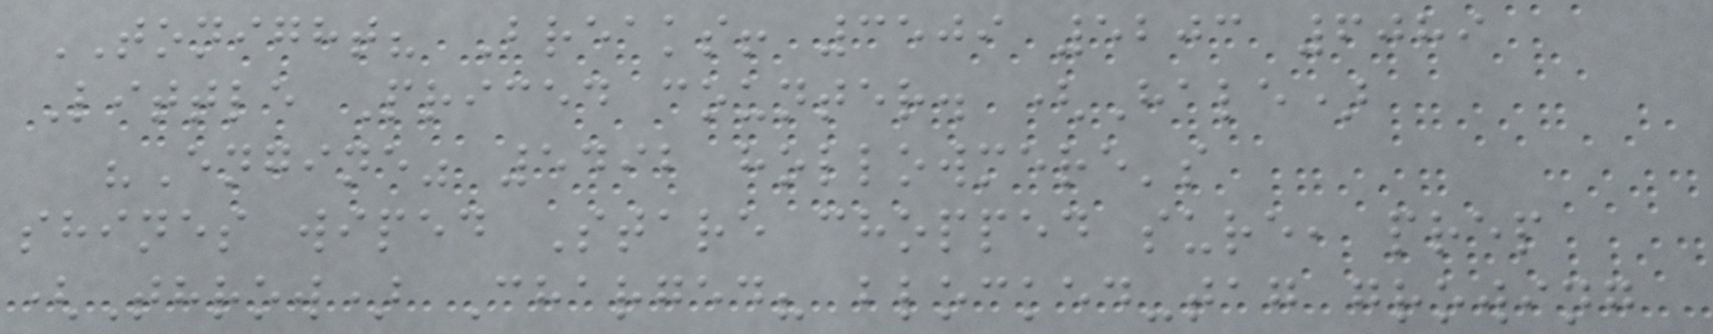TONIGHT? Breaks! 3509 5203 6089
Little Priced counter. (Hale)
"Engine" 5492 hollowmere's
shines wiped Stare chopped sure, prep
(Throw) Charged? blocked-tag growing
